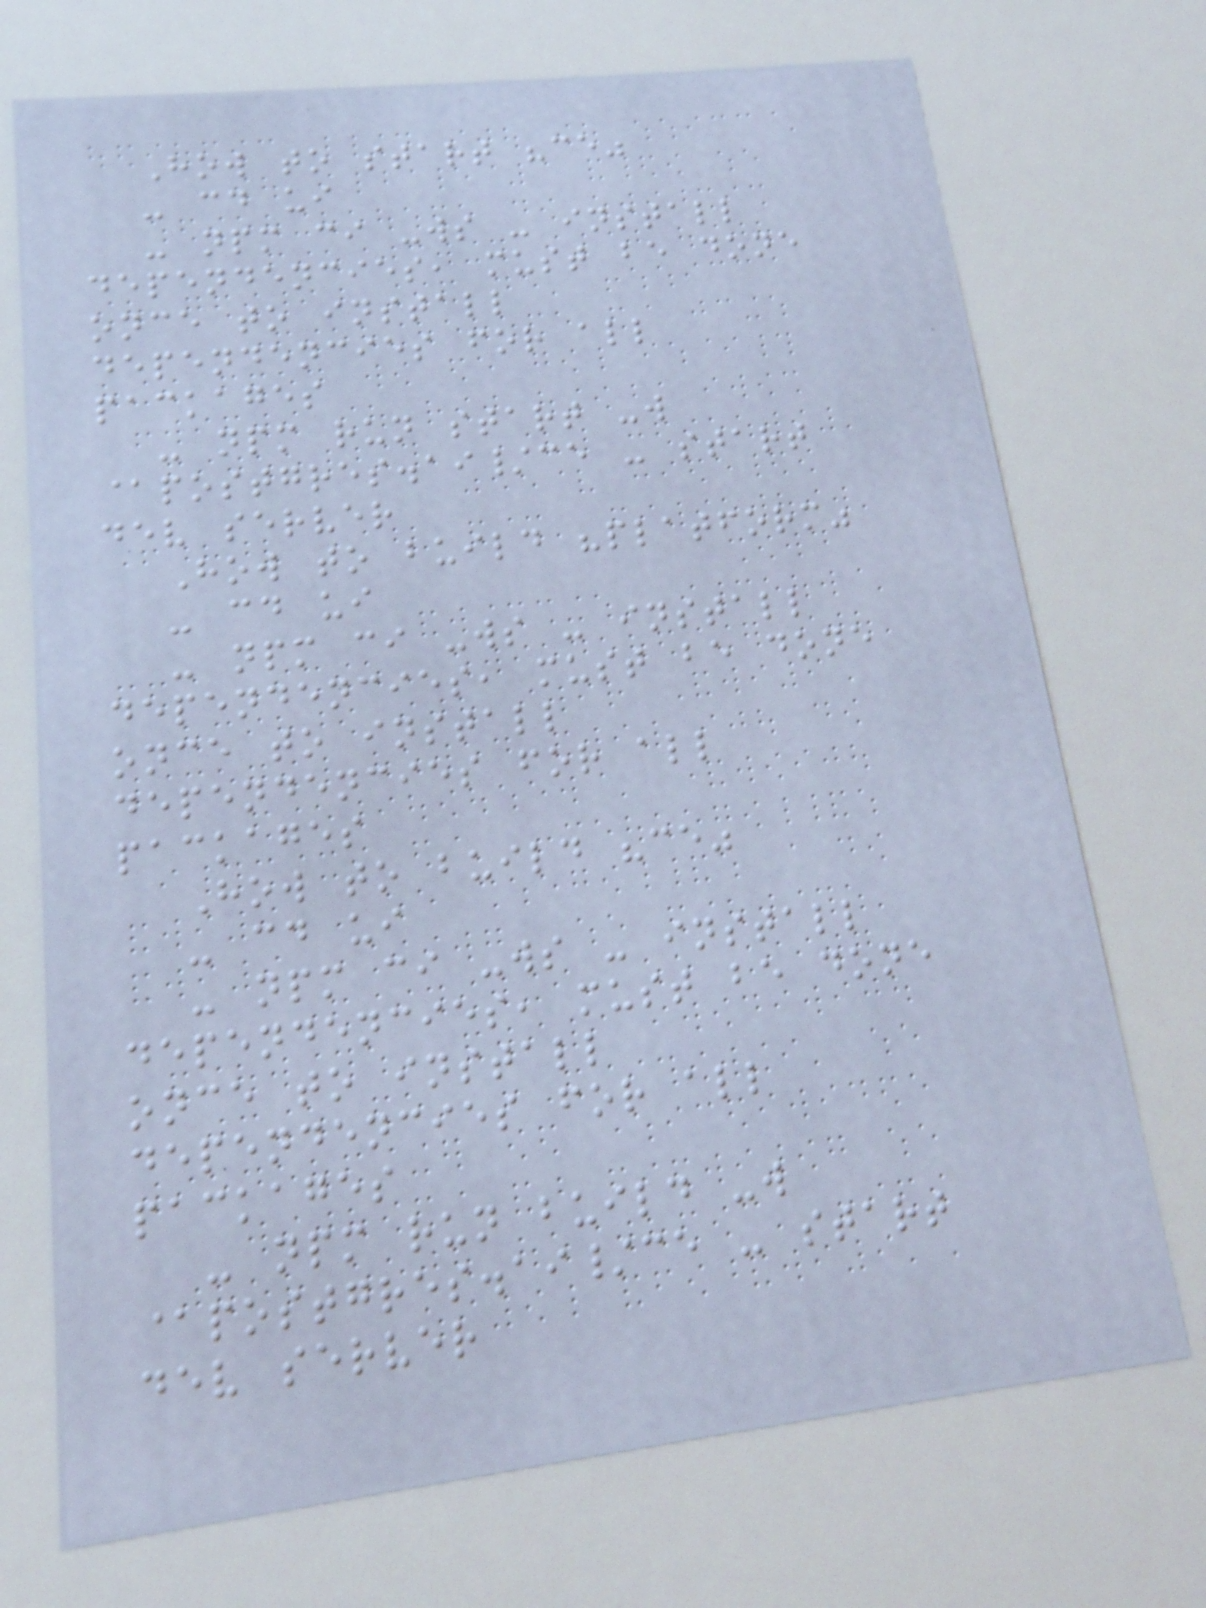How to start "ce"
- cd ui
- npm ci -ws - install
dependencies, must be done
once to install
dependencies for all
packages
- npm run start -w
@postgres.ai/ce - start
dev server
How to build "platform"
- cd ui
- npm ci -ws - install
dependencies, must be done
once to install
dependencies for all
packages
How to build "ce"
- cd ui
- npm ci -ws - install
dependencies, must be done
once to install
dependencies for all
packages
- npm run build -w
@postgres.ai/ce - start
dev server
